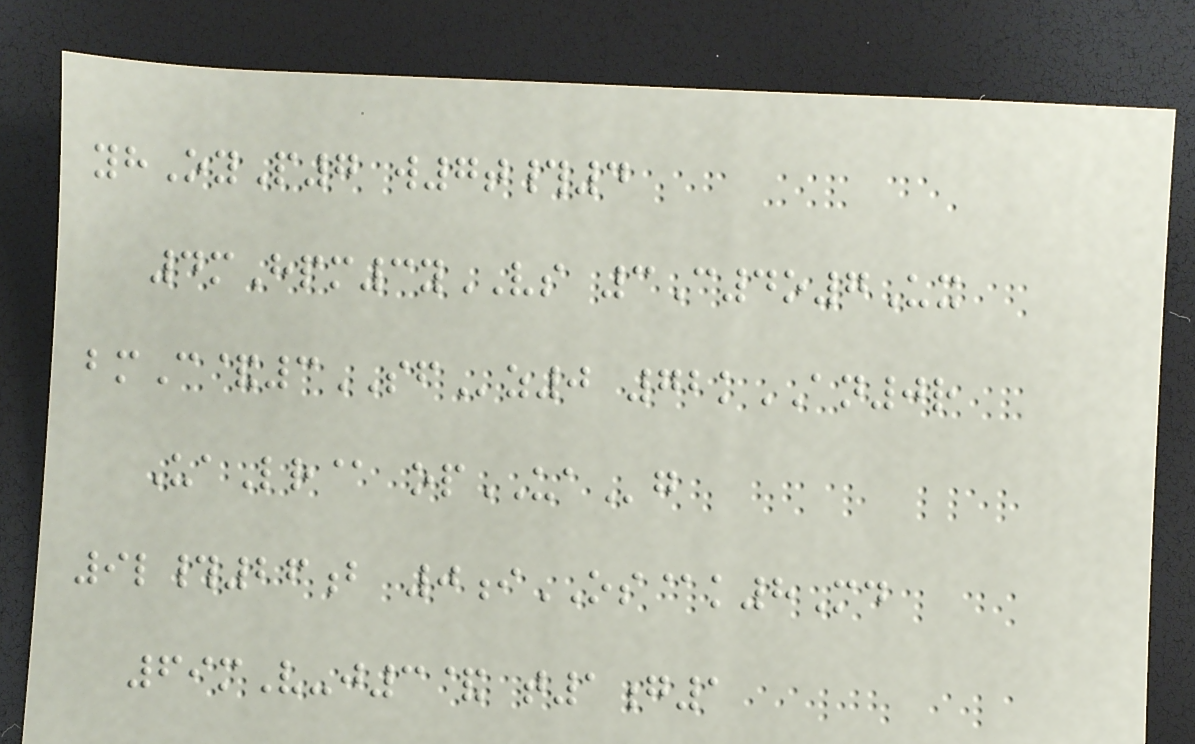yhOyP7 w7t#4
4mHpm3yVS 3C4o7Ux
bmC&3SFz0 72kAN0r
UaLr@ opUAg
9l#26b 0iOS@k8Md
69mV-j3& t1g1
